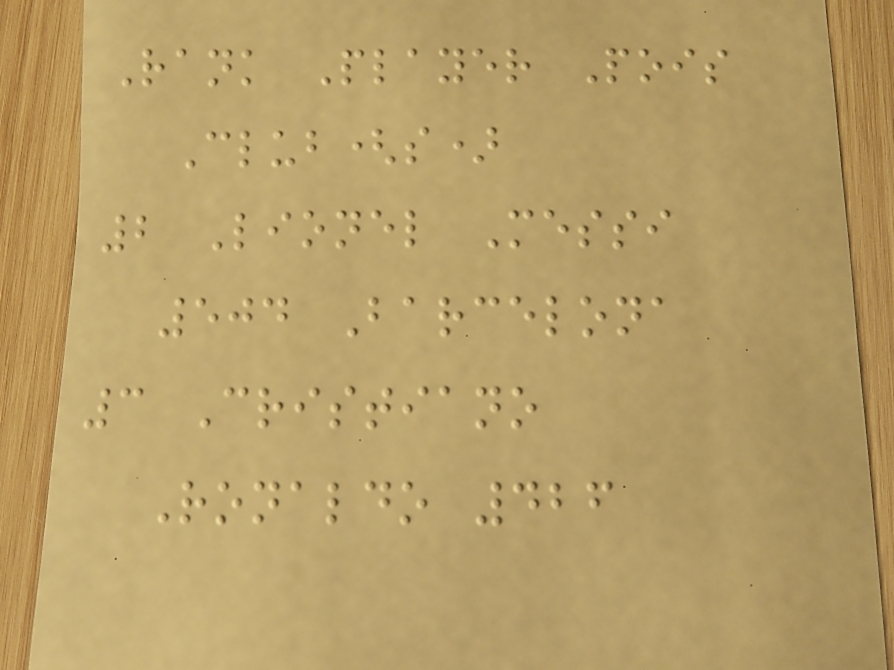Rank Player Pois
Club(s)
2 Lionel Messi
504 Barcelona
3 Cristiano
Ronaldo 426
